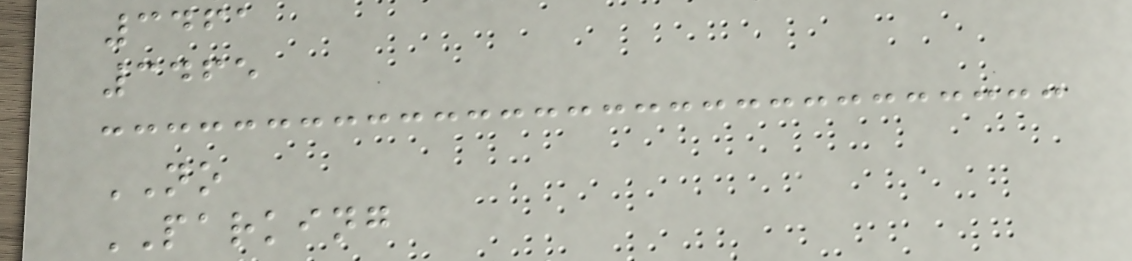3461
3465
NO
PARKING
